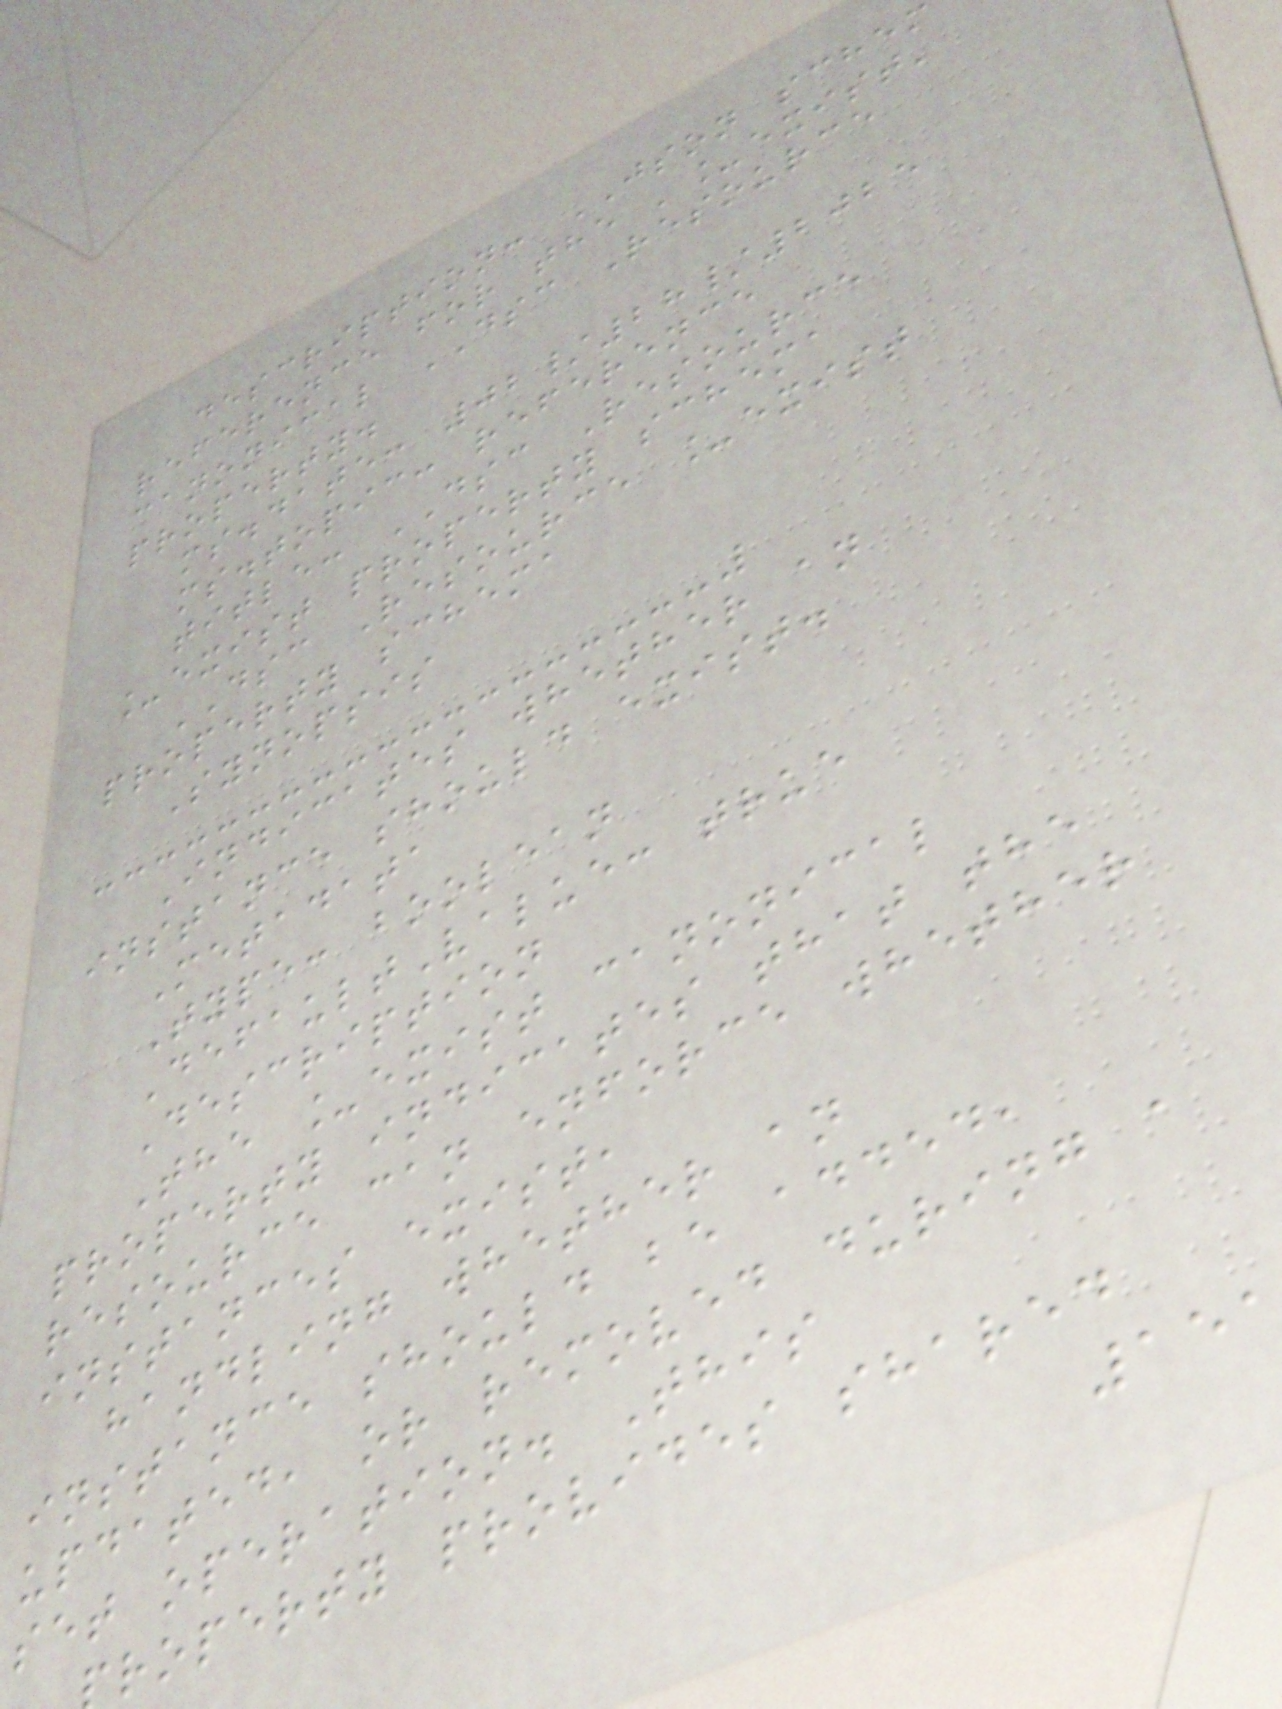description: JSON schem
reference for the '_exist'
canonical DSC Resource
property.
ms.date: 02/28/2025
ms.topic: reference
title: DSC Resource
_exist property schema
DSC Resource _exist
property schema
Synopsis
Indicates whether an
instance should exist.
Metadata
Type: boolean
DefaultValue: true
Description
The _exist canonical
property indicates that the
resource can enforce whether
instances exist,
handling whether an
instance should be added,
updated, or removed during a
set operation. This
roperty provides shared
